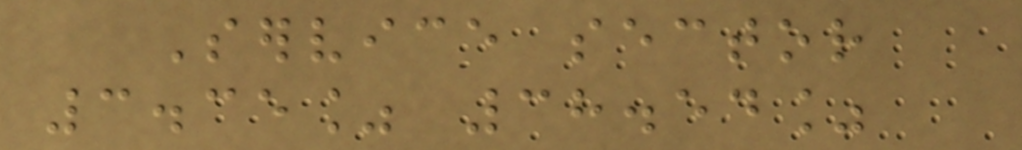Service sector
3.35% 38.54%
